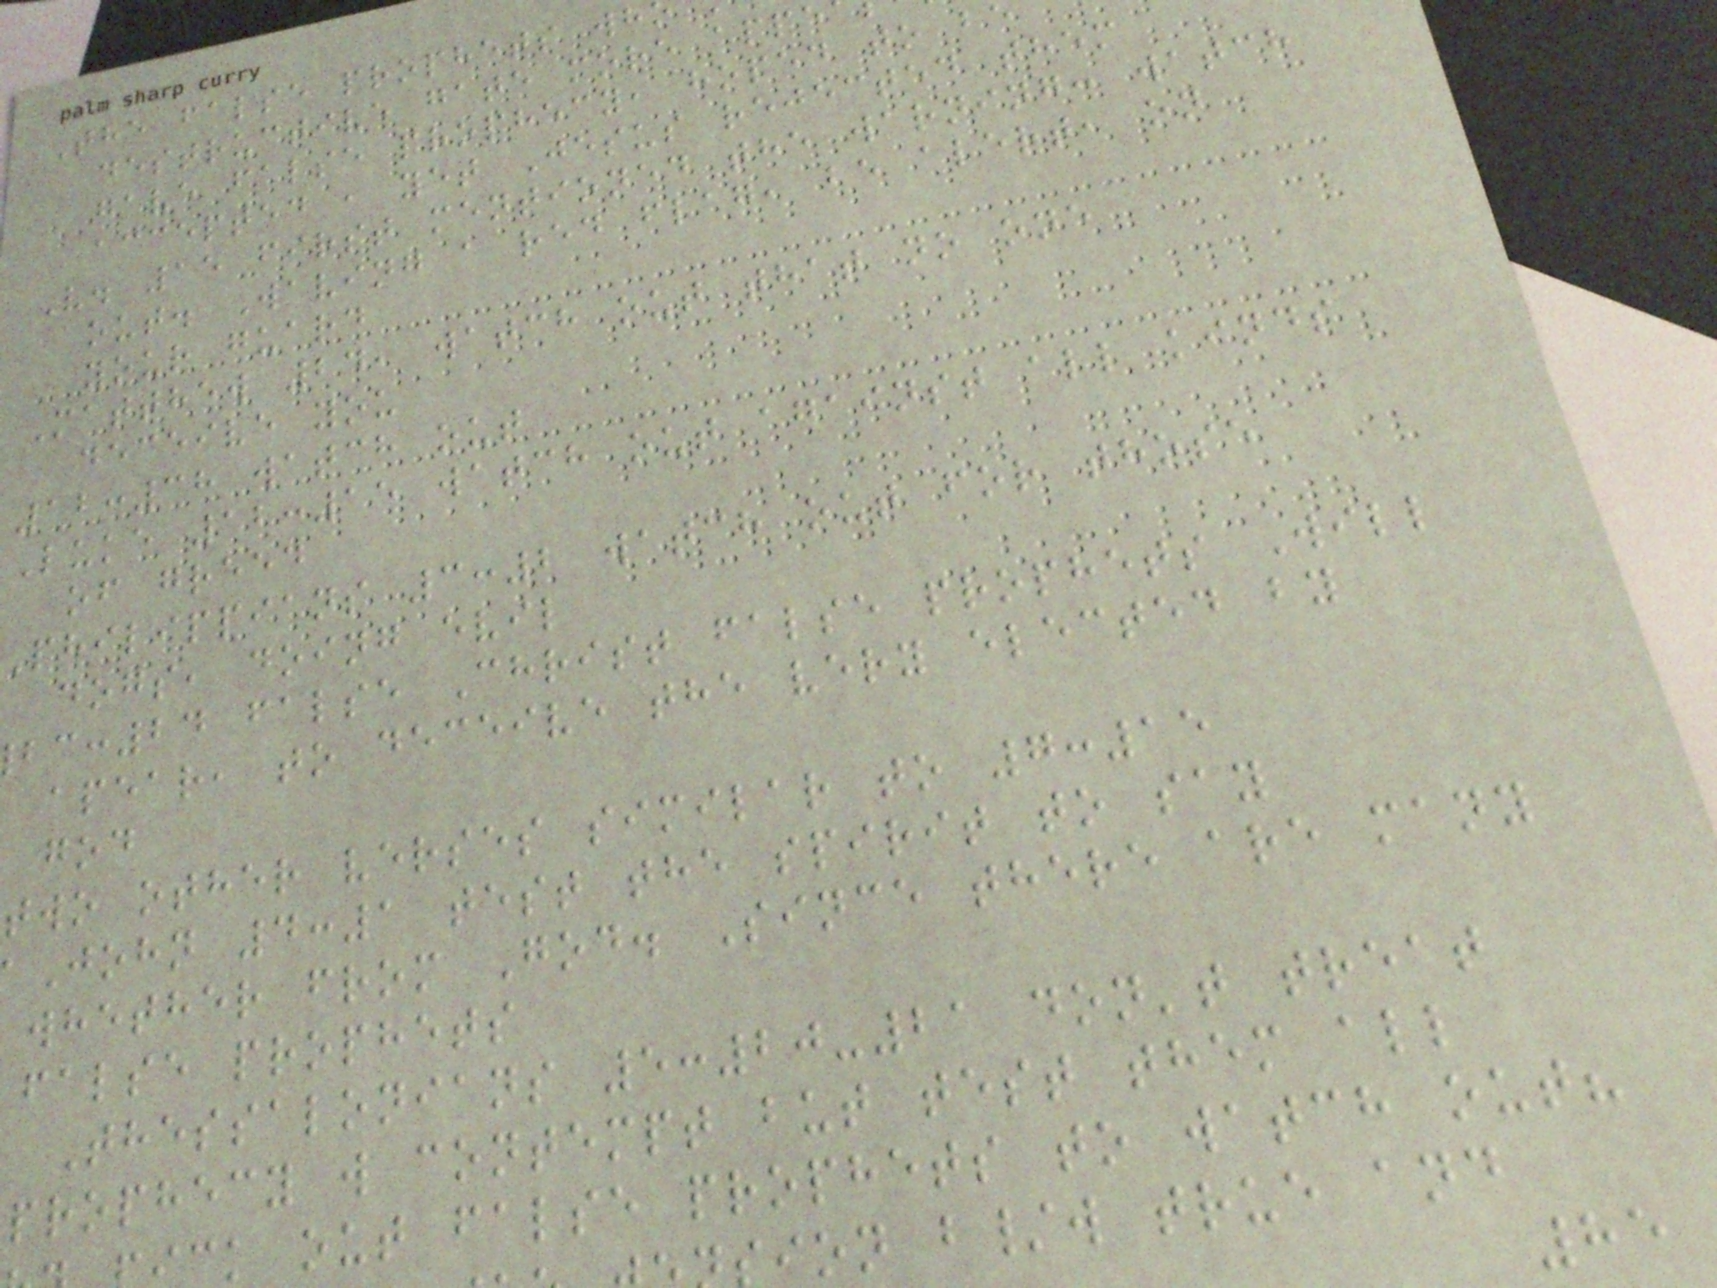The false prophets wh
destructive gate more appe
gave false prophecy, hoped to b
accepted , yet Jesus rejected them
V. 15 first mentioned the warning: watch
out. Waving a red flag, be alert, on
your guard
Matthew 24, watch out that no one
deceive you
12:38 watch out
Luke 12:15 watch out against all kinds
of greed
Philippians 3:2 watch out for those
dogs, doing evil
:24 false Christ false prophets Will
apear, to deceive the very elected by
god
two other verses similar to 7:15
John 4:1 test the spirit to say
whether from God. Since there are many
false prophets
Thessalonians 5:20-21 don't treat
prophecy w contempt but test them all
ck out false prophets to watch out?
ion b/w true and
85
